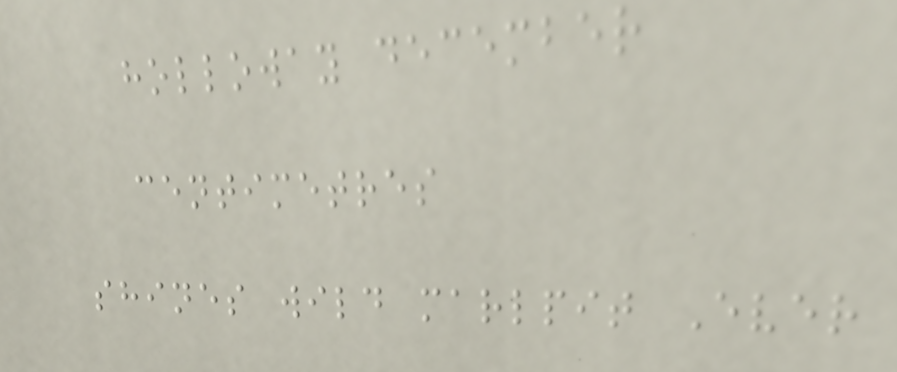holloway december
centimetres
shines wild marlpit Ever
